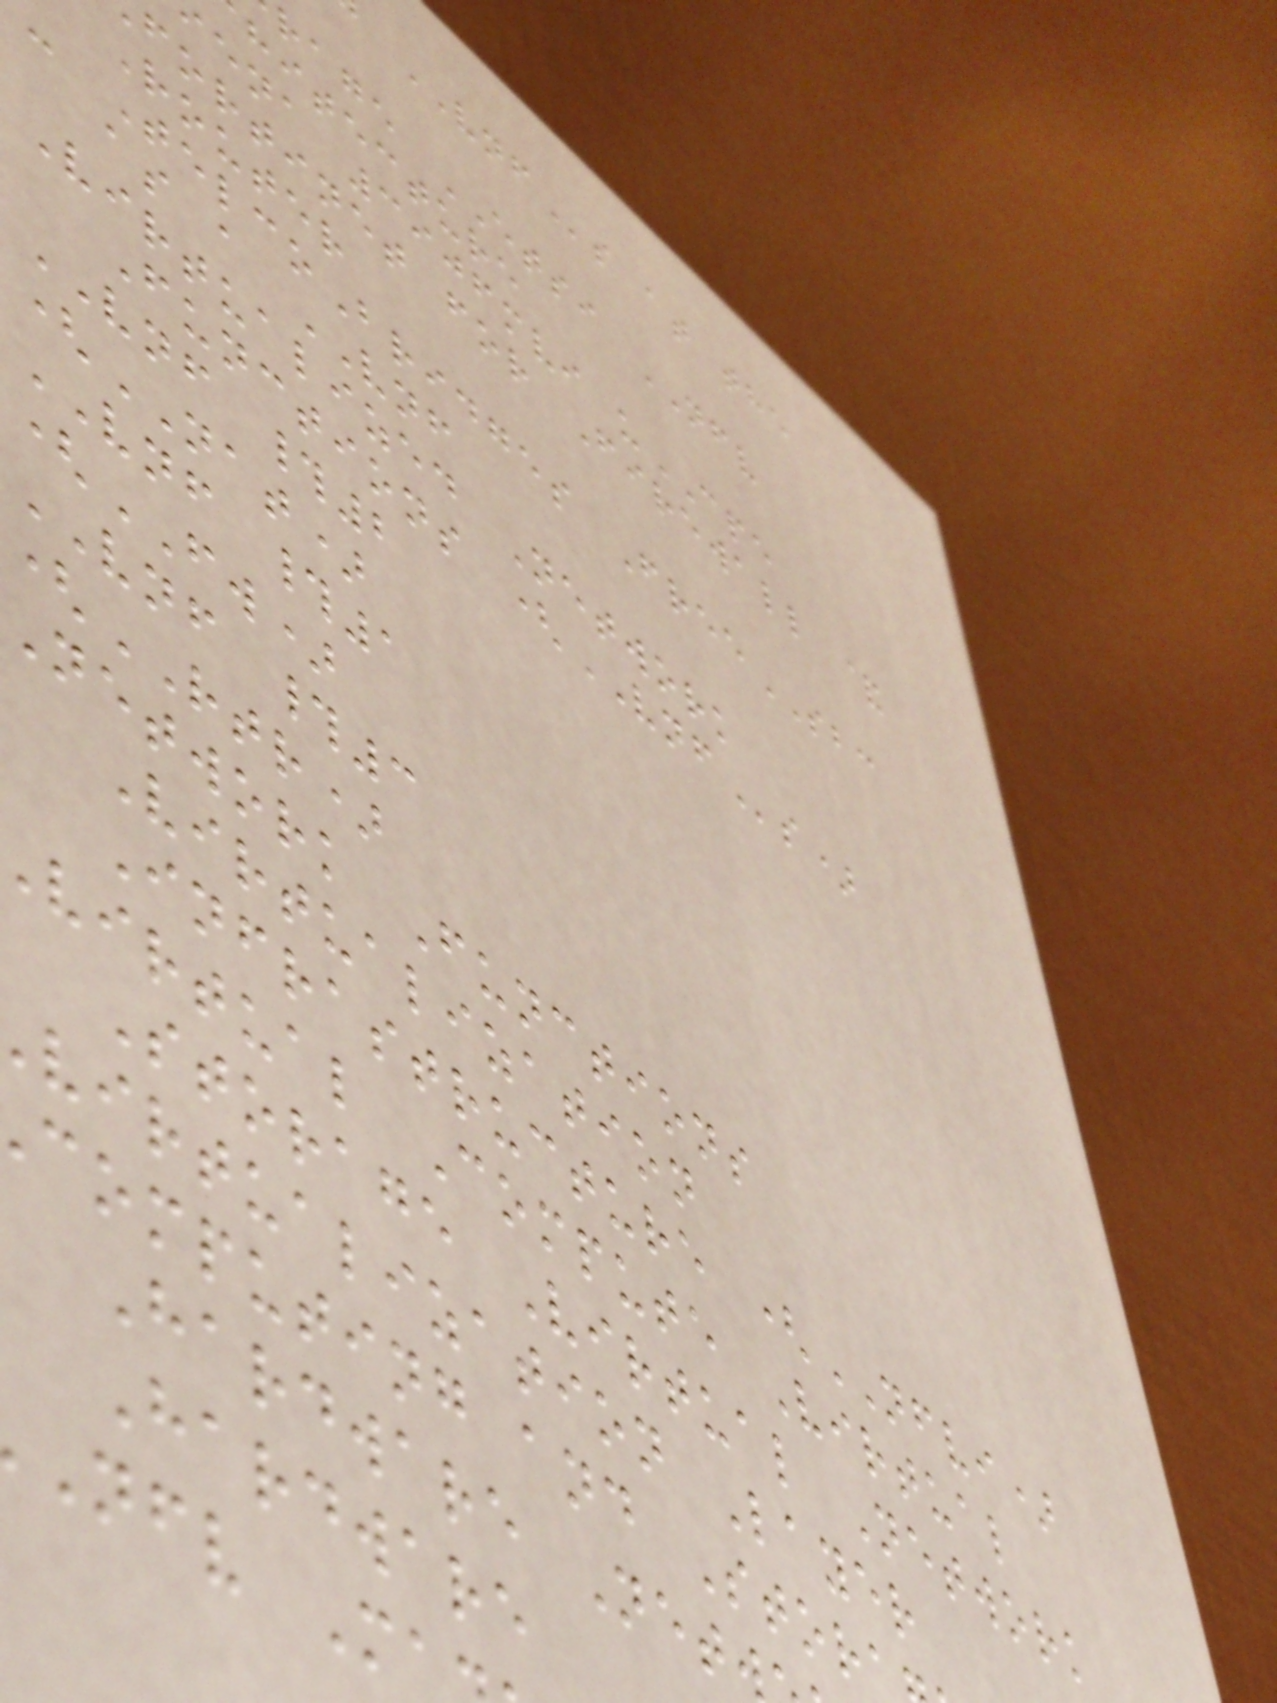VNFs at the
rage ETSI NFV
hitecture
ena 3906mvi uCPE
fortinet for Firewall &
Router
- TelcoBridges FreeSBC
as a VNF
Virtualized Network
Functions (VNFs)
VNF #2
(NAT)
VNF #1
(FW)
VNF #3
(RTR)
Network Functions
Virtualization
Infrastructure (NFVI)
virtual Compute Virtual
Storage Virtual Network
virtualization Layer
computing and Stor
Hardware Net
Hardware
nfv M
